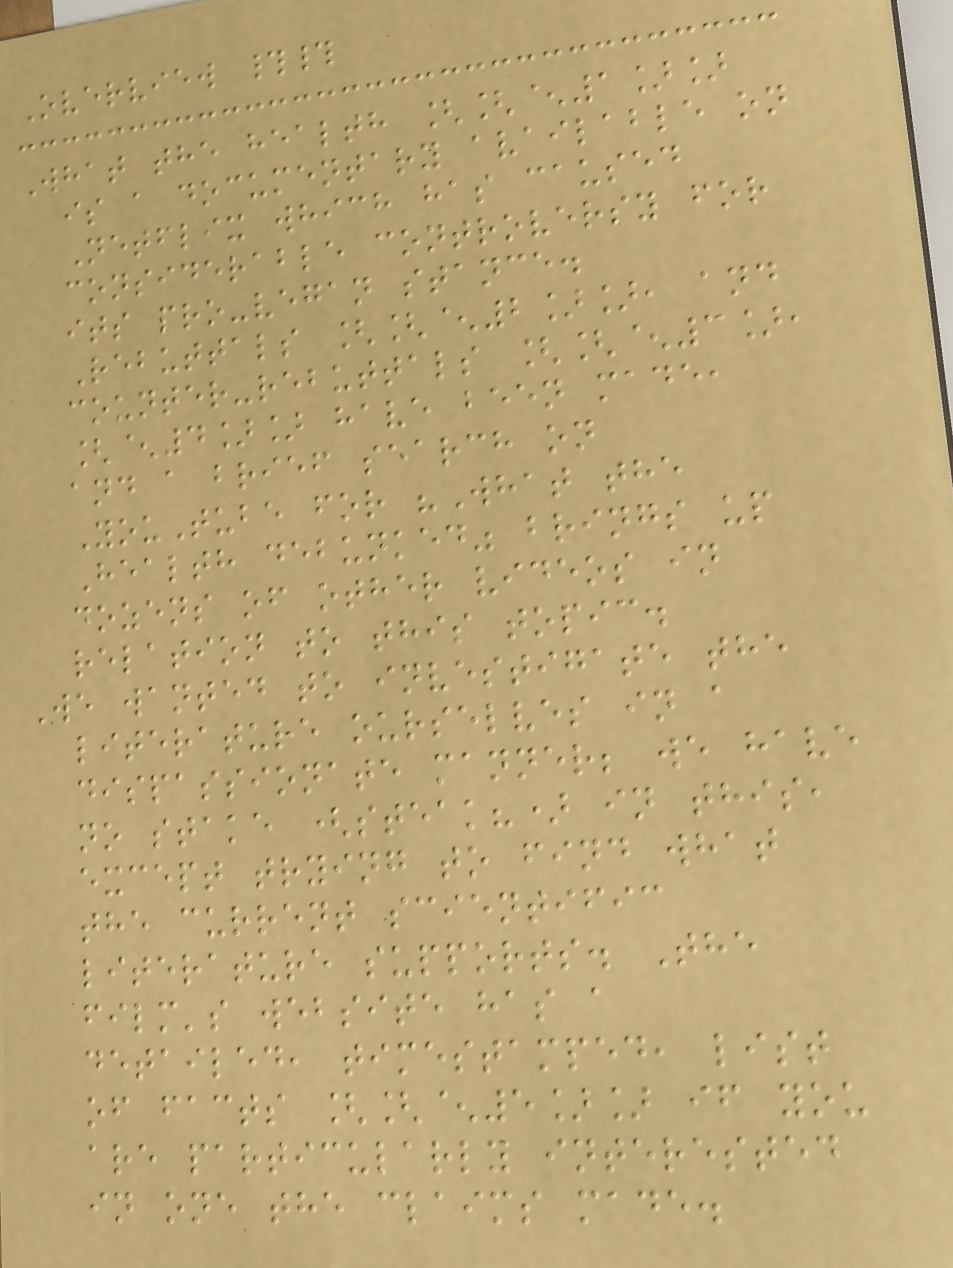Overview ##
What the health [[^1]]
is a documentary available on
Netflix which has caused
considerable controversy for
its pro-vegan stance.
Rebuttals [[^2]], and
counter-rebuttals [[^3],
[^4]] have been made,
and a brief search on
YouTube for "What the
Health debunked" brings up
dozens of other videos in
relation to this topic.
We wanted to investigate the
literature ourselves in a
dispassionate manner; we have
no stake (steak?) in this,
except trying to find what
the current scientific
literature supports. The
film's website has a
detailed, timestamped, list
of facts [[^5]] if you
are particularly interested
in one the claims made.
